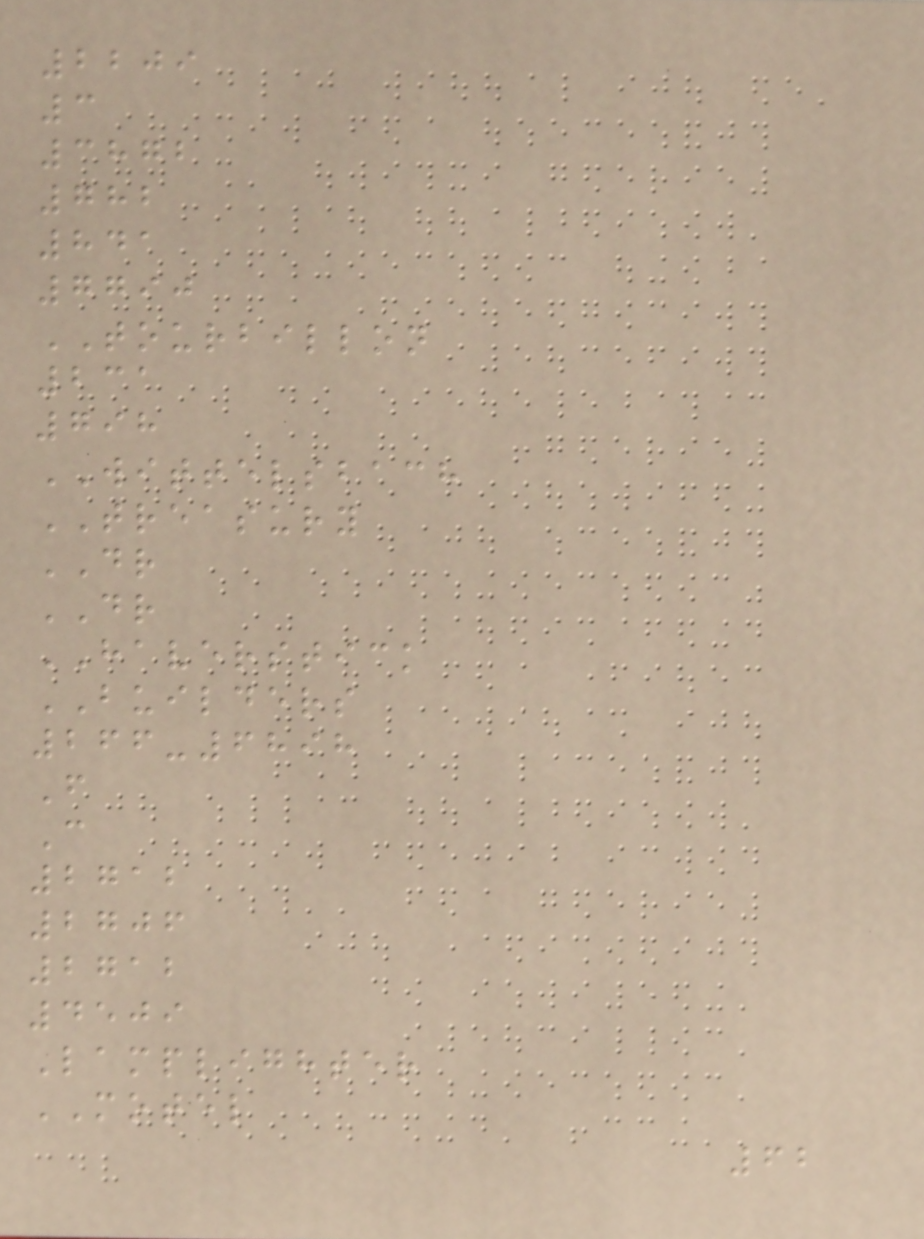2209
3
3872
782
841
7790
TOURBILLON
231
798
WITTELSBACH
TREASURY
DR
DR
HAVERSTICK
BUILDERS
266-6898
F
C
2712
2706
2712
4509
Lamplighter
MOTEL
62
